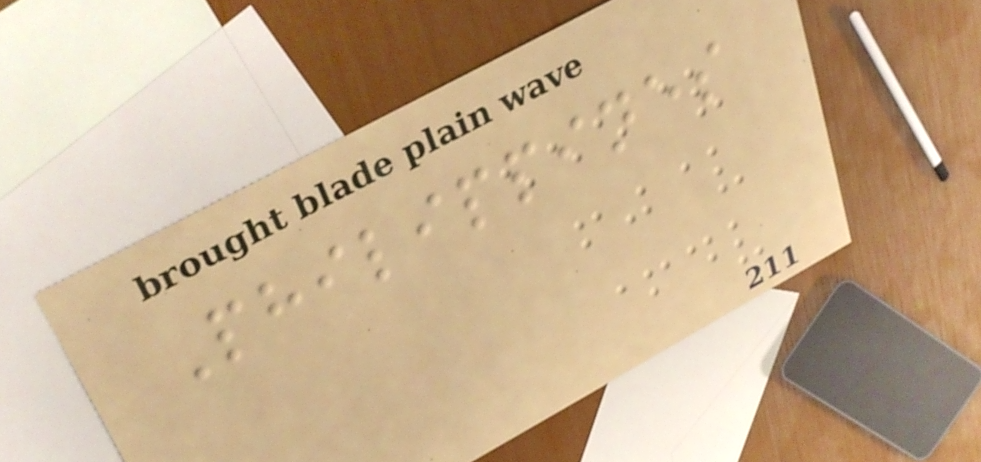Philippines
